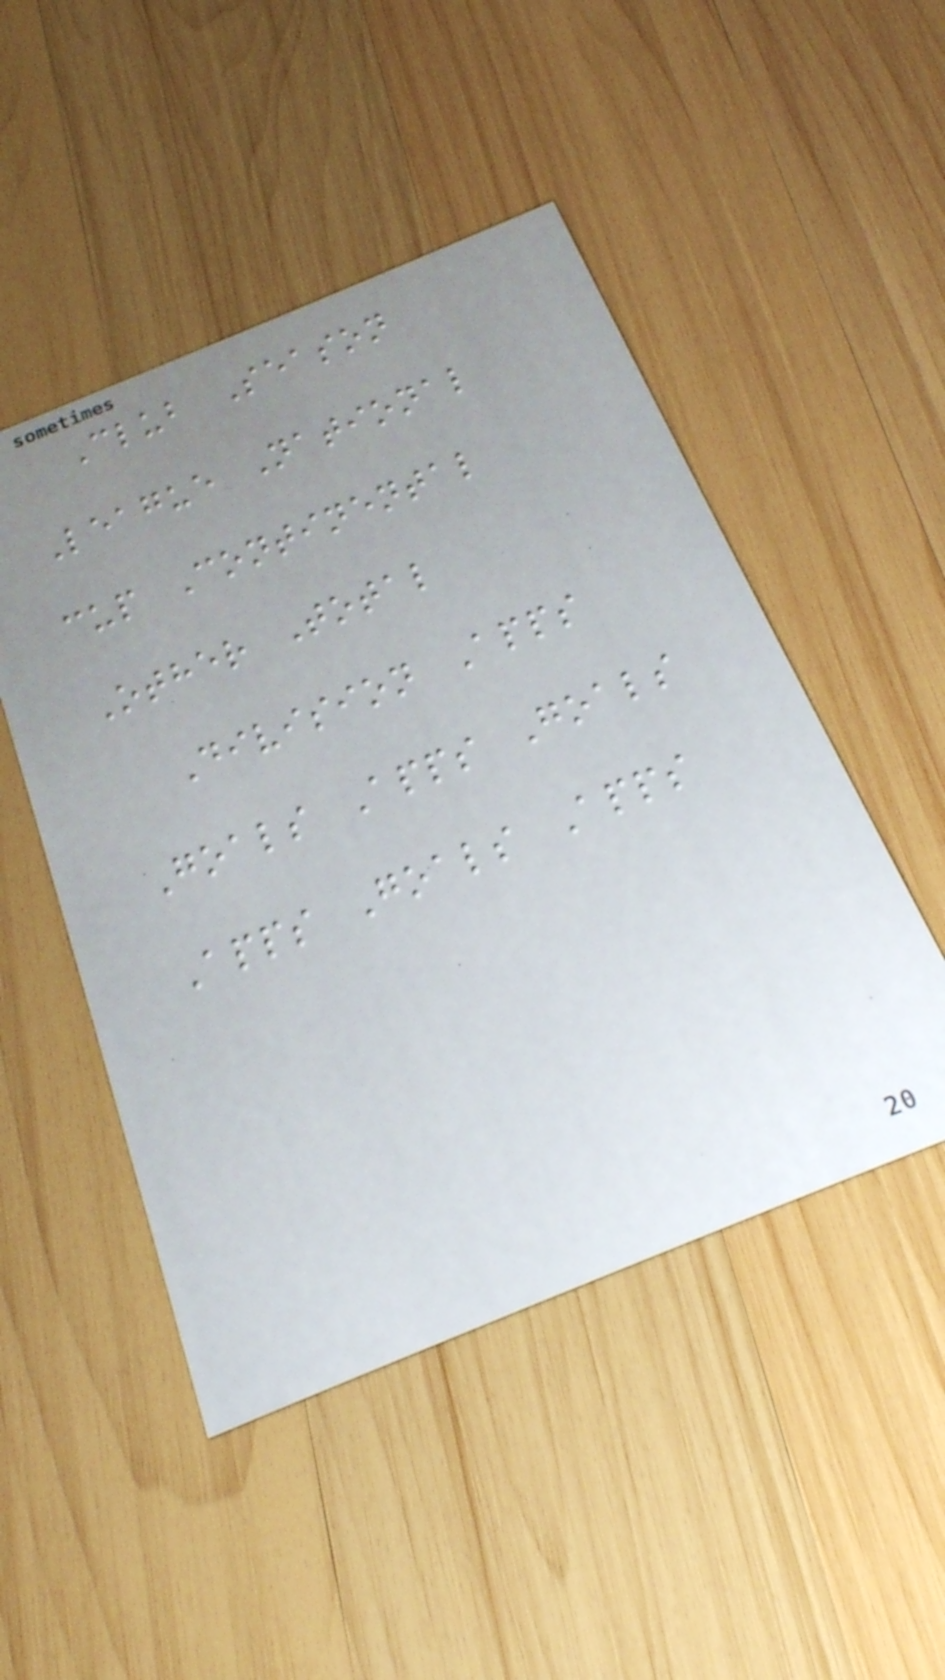Club Season
League National
cup Continental
Other Total
Division Apps
Goals Apps Goals
Apps Goals Apps
